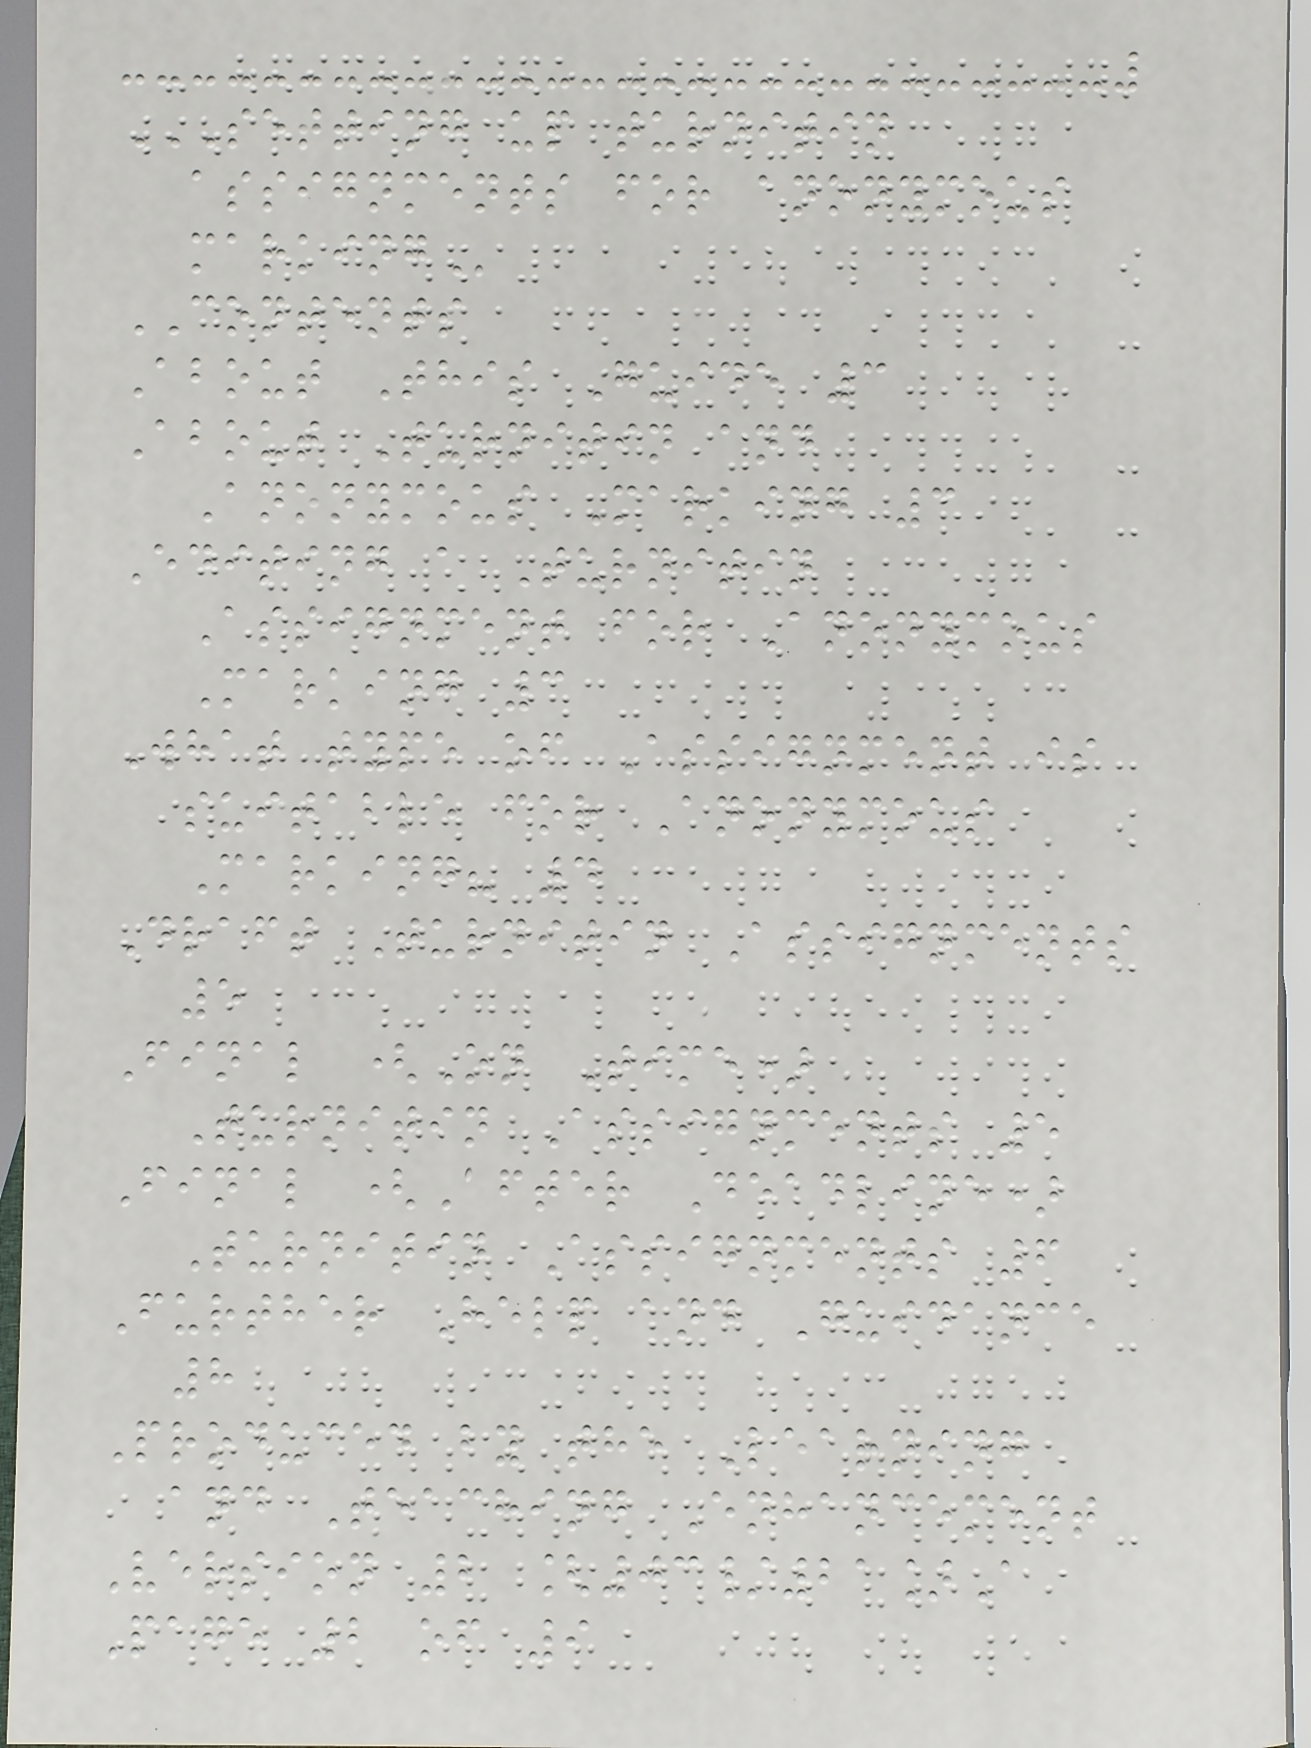SETTING UP TURNITIN
ASSIGNMENTS FOR ANONYMOUS
MARKING
CONTENTS
About This Guide 3
About Turnitin and
Anonymous Marking 3
Editing a Turnitin
Assignment for Anonymous
Marking 3
What type of Assignment is
suitable for Anonymous
Marking? 4
Draft Turnitin Assignments
5
Final (On Time)
Turnitin Assignments 5
Final (After Deadline)
Turnitin Assignments 6
Further Help and Guidance
8
Produced by the Learning
and Teaching Enhancement
Version 2 [03/21]A
Page 2 of 9
